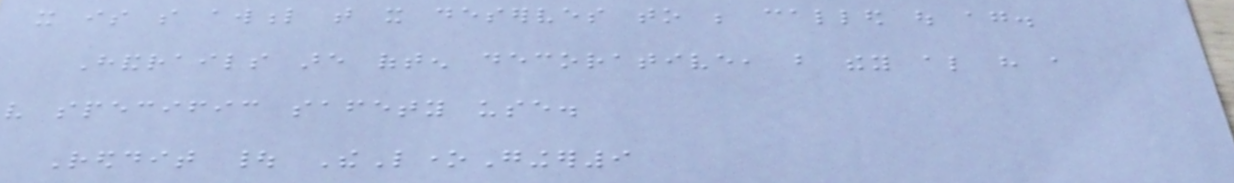it is so awful that it deserves to be called out again.
Handrails are often decorative, but they also have a
very specific safety use.
Reddit | TheLoneGinger9
